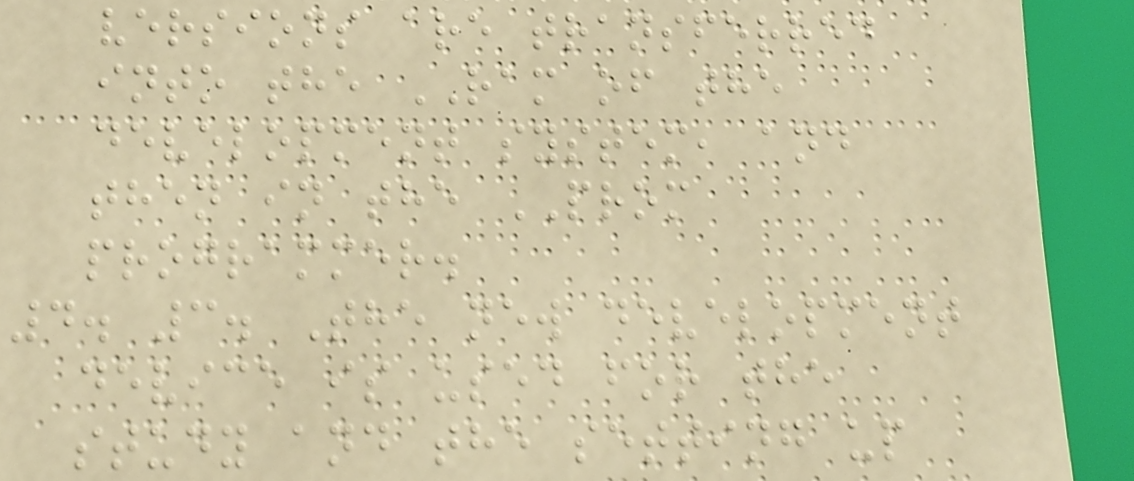versions are transferred
into the RAM of the
development system, and
then in the PROM
programmer.
4. 3. The new development
device is used for the
study and the setting up
